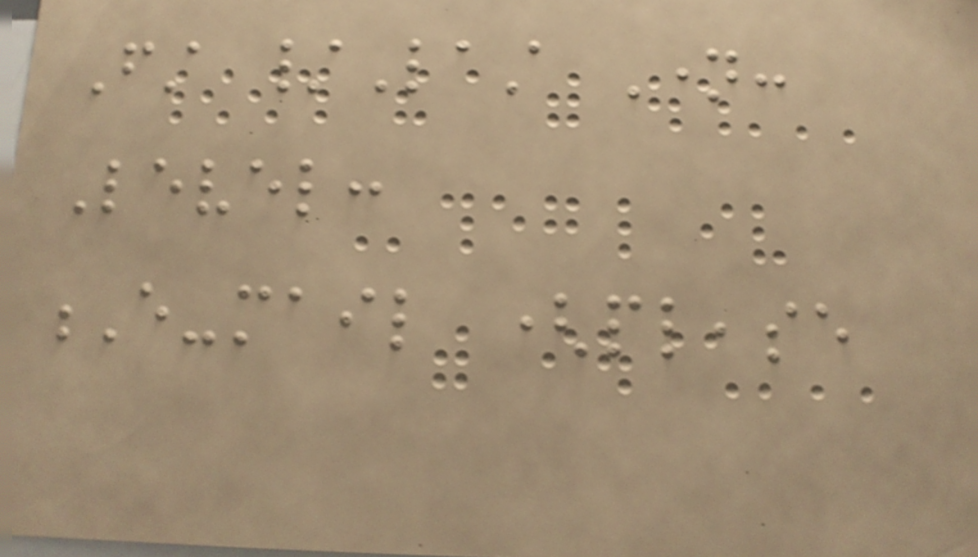First /Last Name:
Level:
E-mail (please
